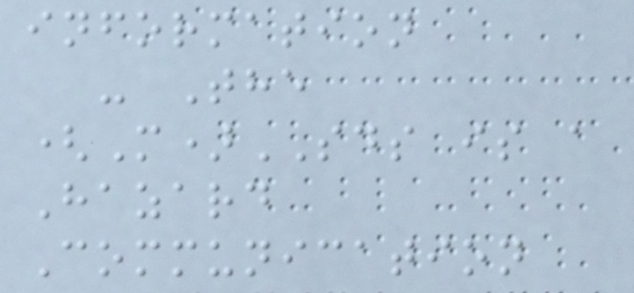information
- The
(M)SDS is a
Hazard
Communication
